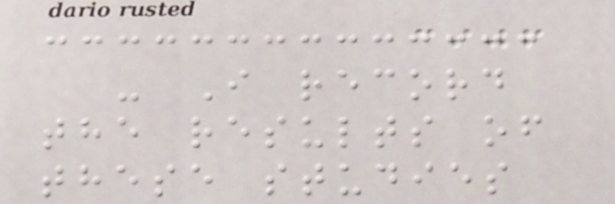- I record
the results of
these studies
